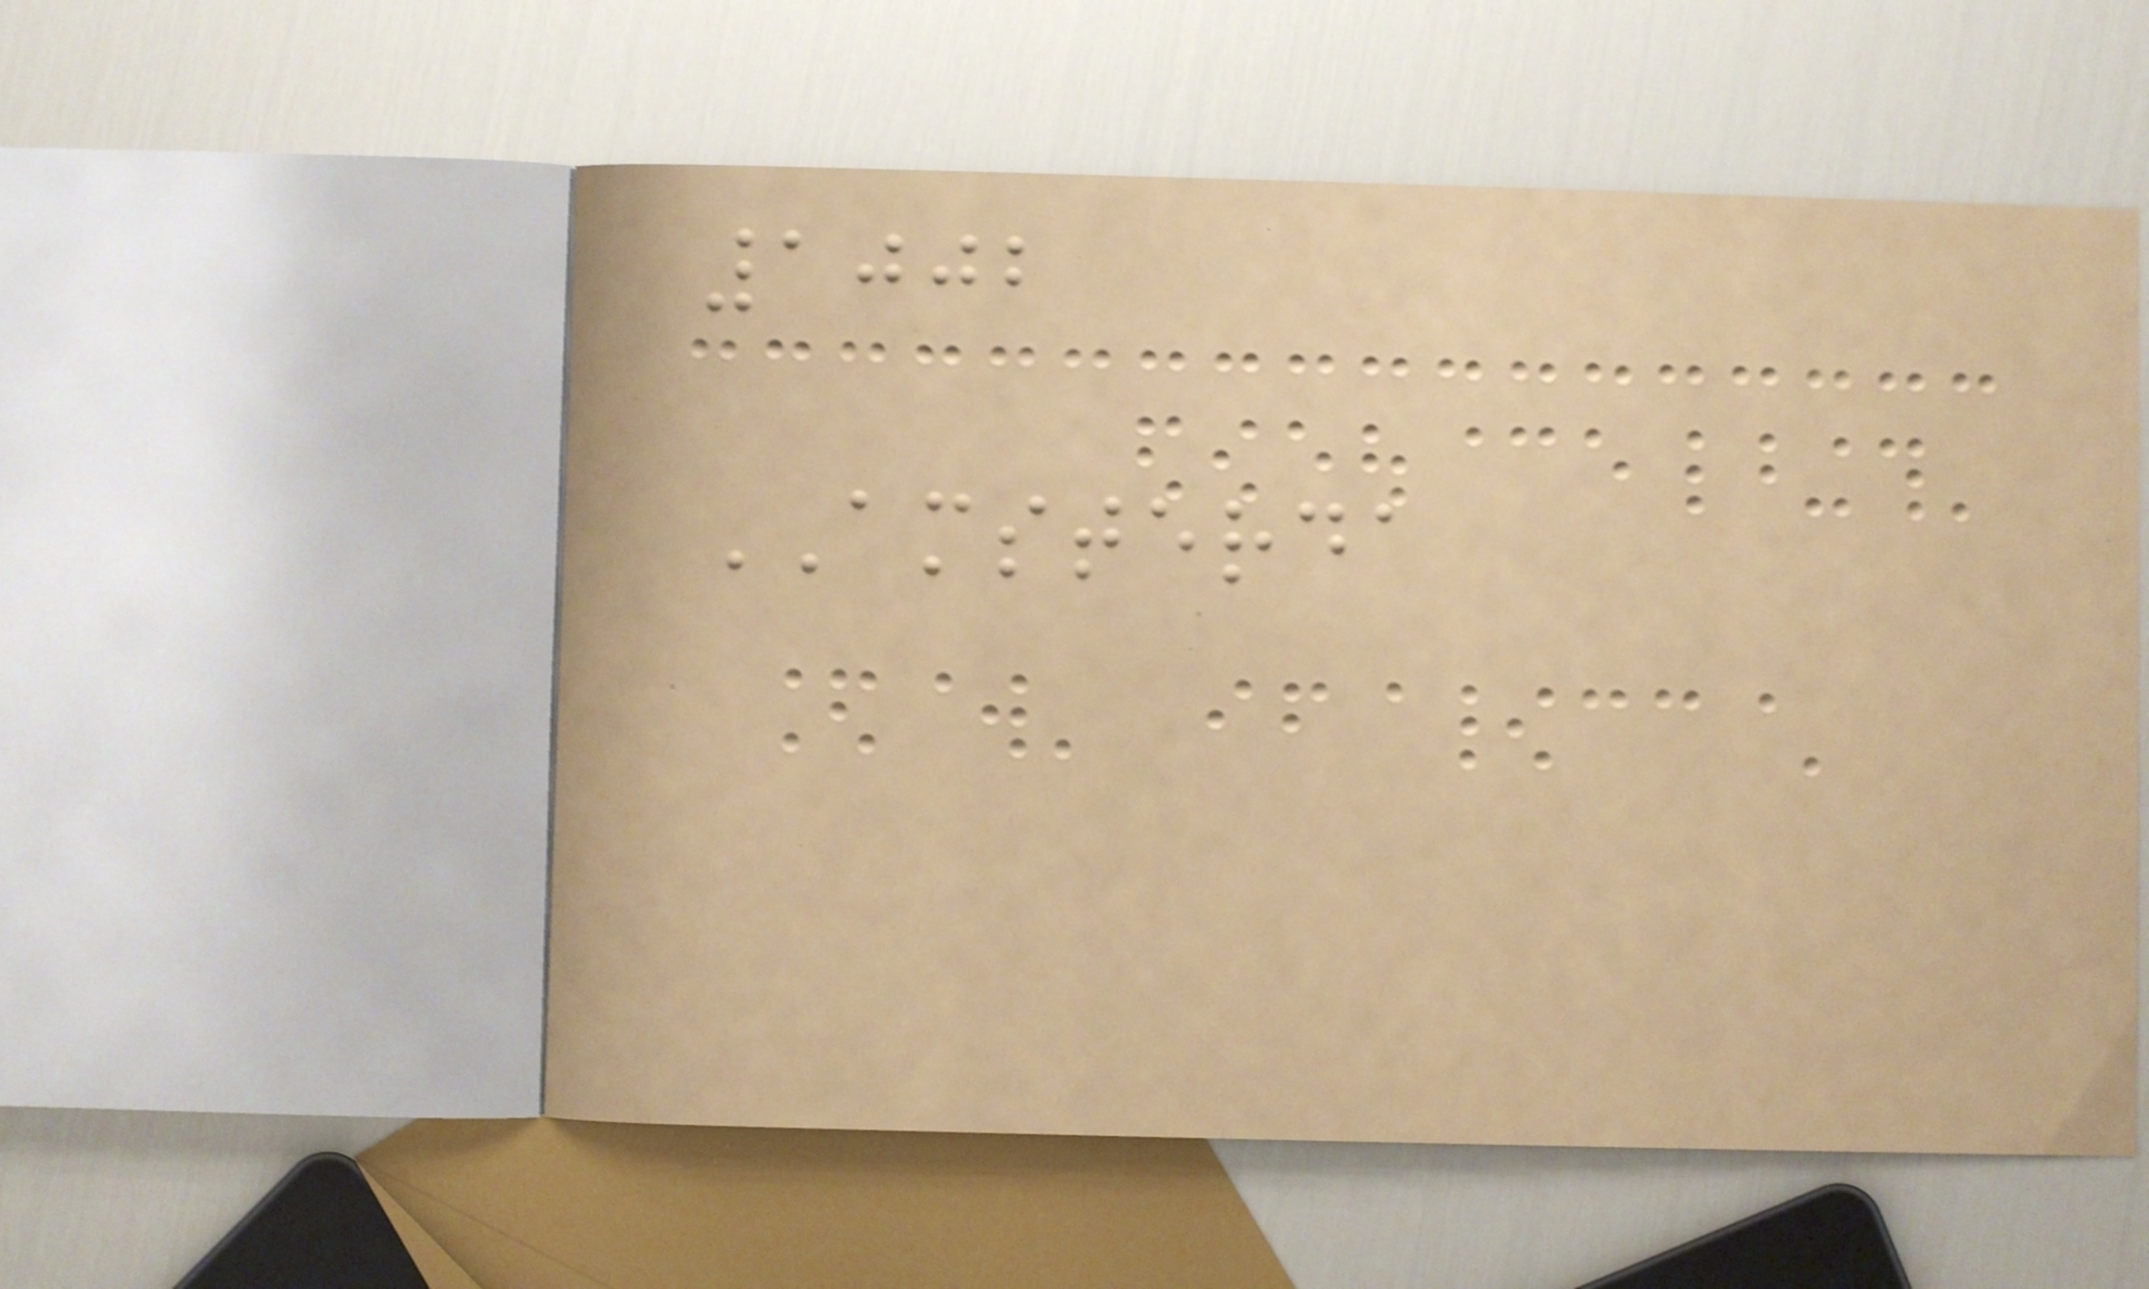1002
AMSTERDA
